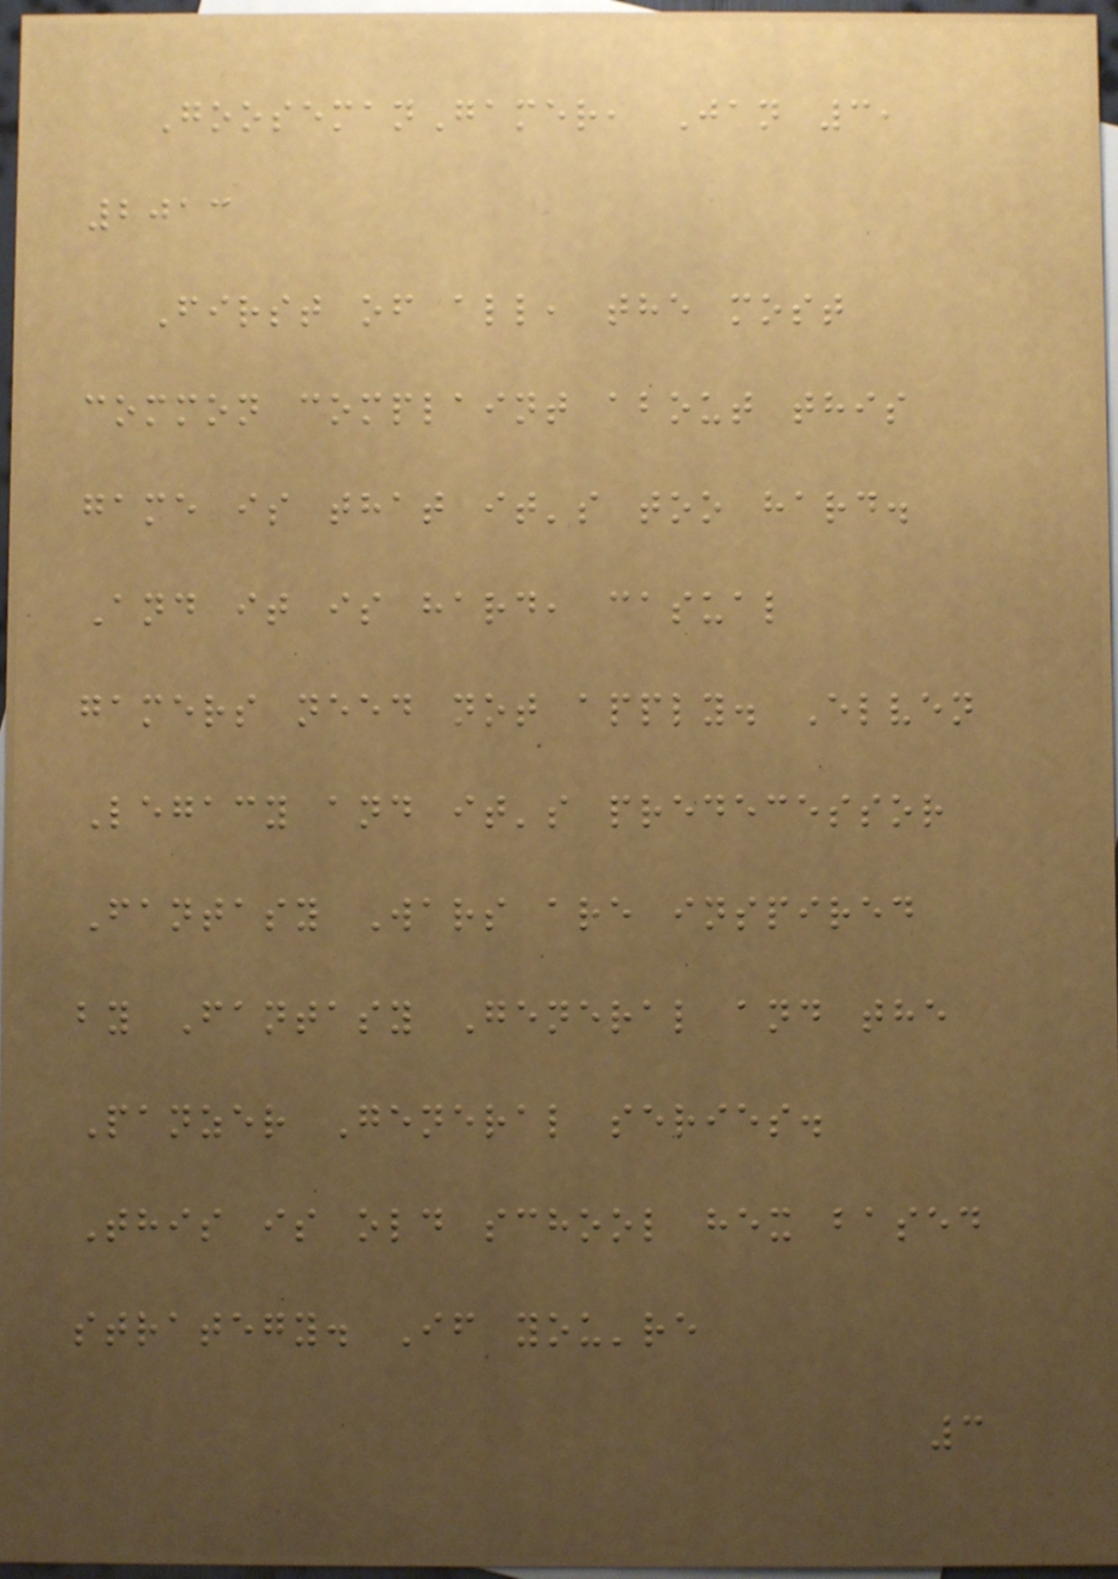GoosemanGamer, Jan 3,
2013
First of all, the most
common complaint about this
game is that it's too hard.
And it is hard, casual
gamers need not apply. Elven
Legacy and it's predecessor
Fantasy Wars are inspired
by Fantasy General and the
Panzer General series.
This is old school hex based
strategy. If you're
3
